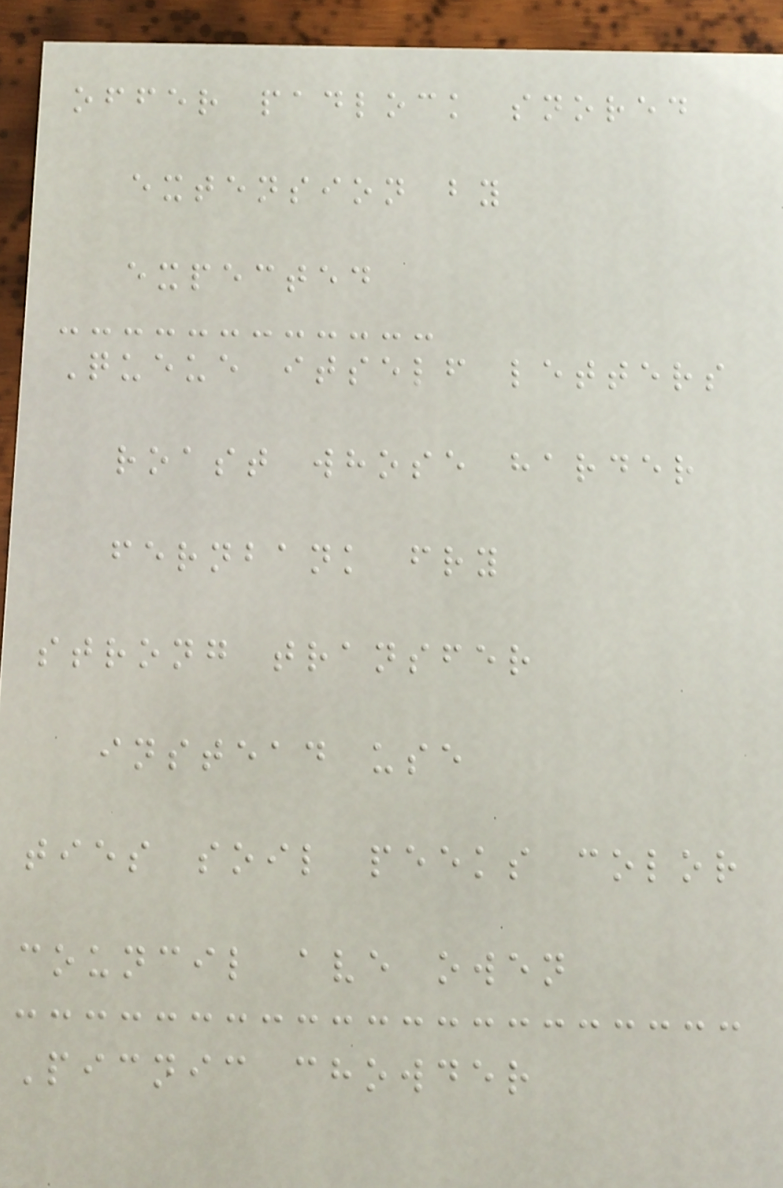offer padlock snored
extension by
expected
Queue itself letters
roast whose harder
fernbank fry
strong transfer
instead use
ties soil peeks color
council ave owen
Picnic chowder
